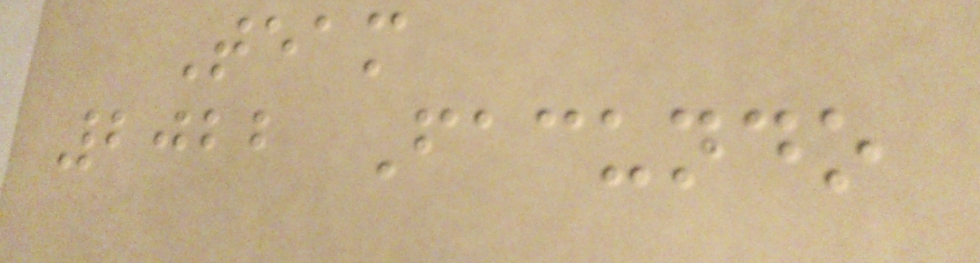Team
2022 Facundo
